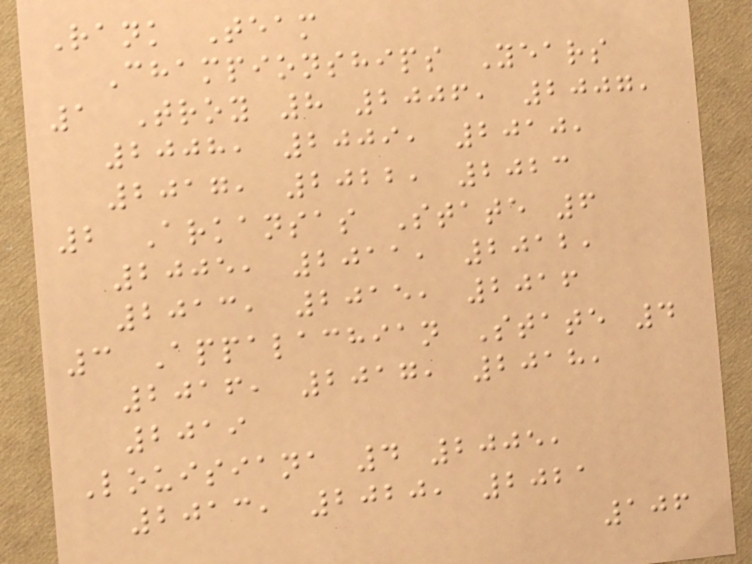Rank Team
Championships Years
1 Troy 8 2006, 2007,
2008, 2009, 2010,
2017, 2022, 2023
2 Arkansas State 6
2005, 2011, 2012,
2013, 2015, 2016
3 Appalachian State 4
2016, 2017, 2018,
2019
Louisiana 4 2005,
2013, 2020, 2021
106
